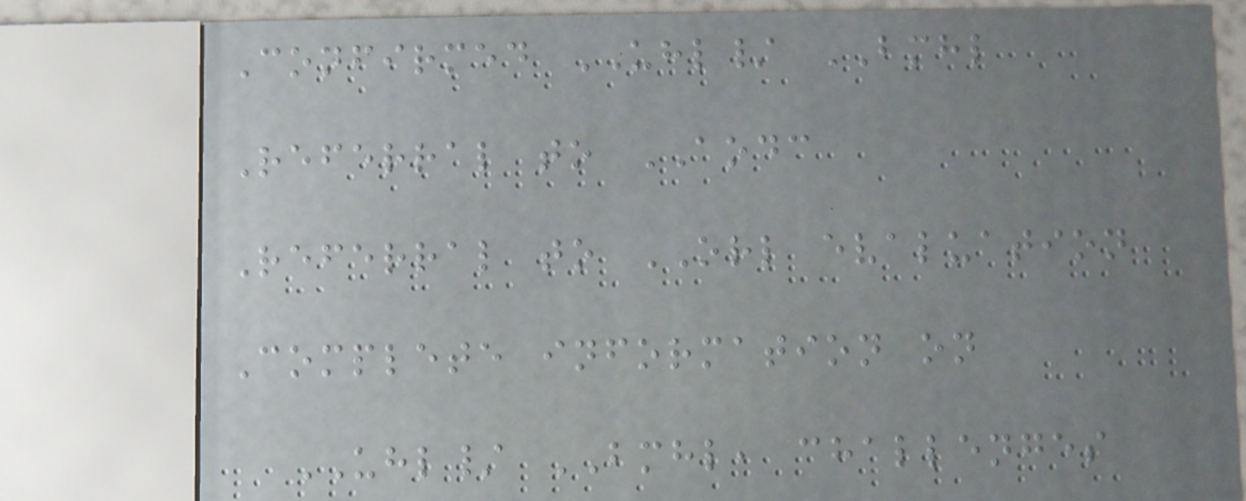Confirmed UHL/ BMHL
Referral to AODC
Referral to ORL evaluation
Complete information on
UHL/ BMHL, challenges
